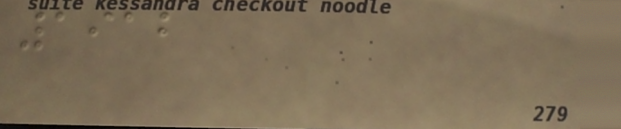1912
